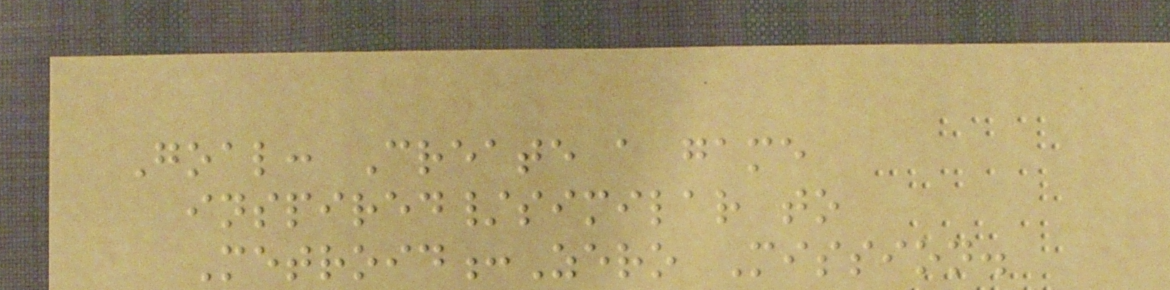Goal: Create a game
inspired/similar to
Metroid:Zero Mission.
